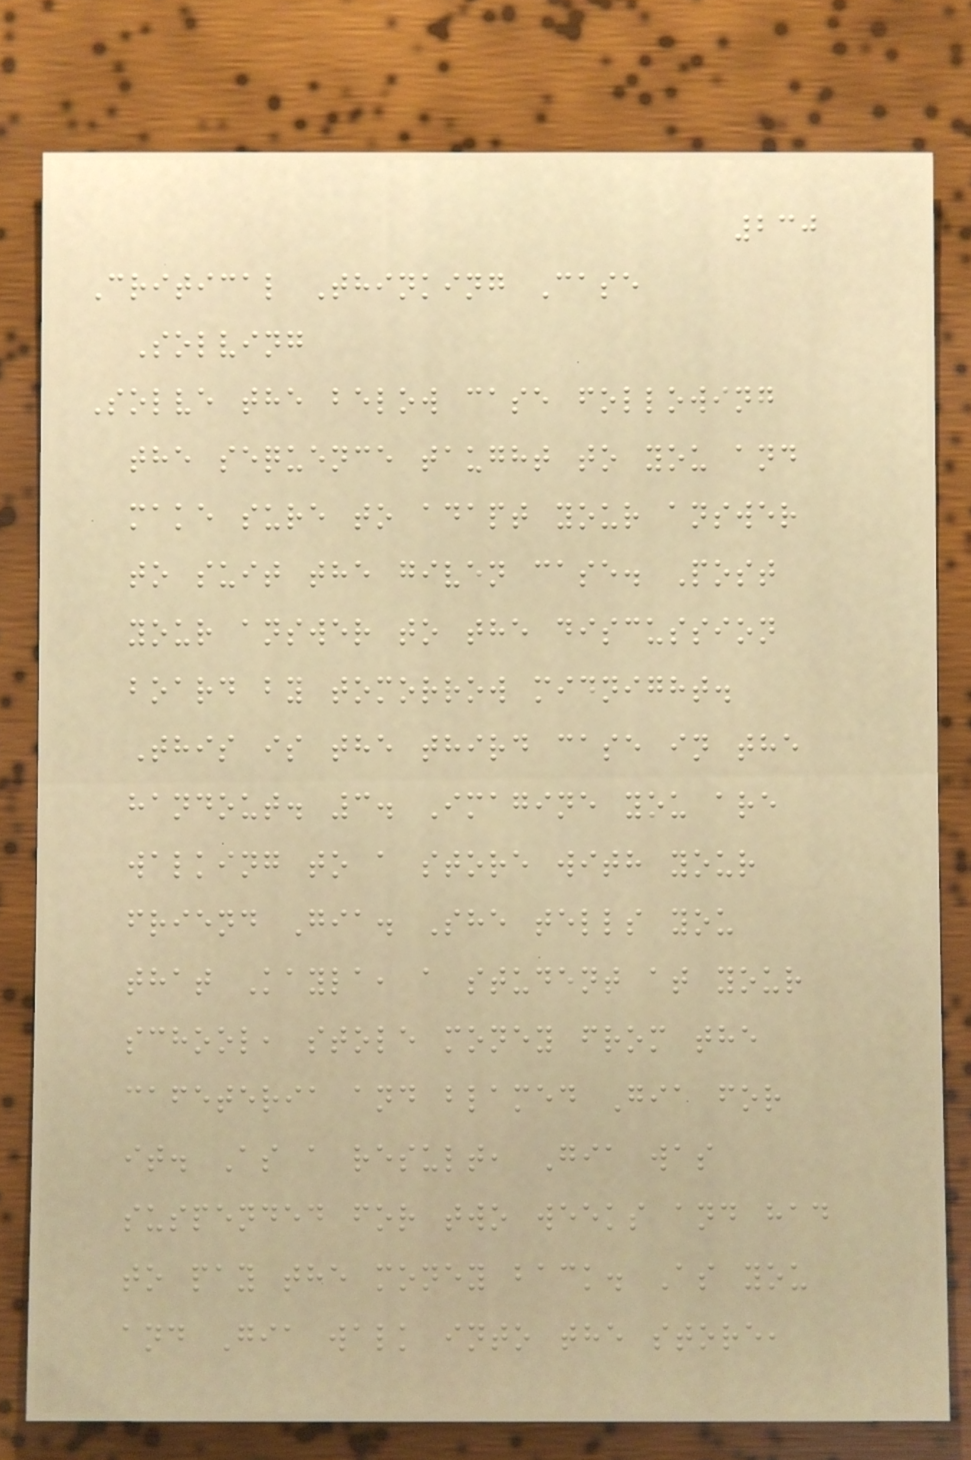230
Critical Thinking Case
Solving
Solve the below case following
the sequence taught to you and
make sure to adapt your answer
to suit the given case. Post
your answer to the discussion
board by tomorrow midnight.
This is the third case in the
handout. 3. Imagine you are
walking to a store with your
friend Gia. She tells you
that Kayla, a student at your
school, stole money from the
cafeteria and blamed Gia for
it. As a result, Gia was
suspended for two weeks and had
to pay the money back. As you
and Gia walk into the store,
